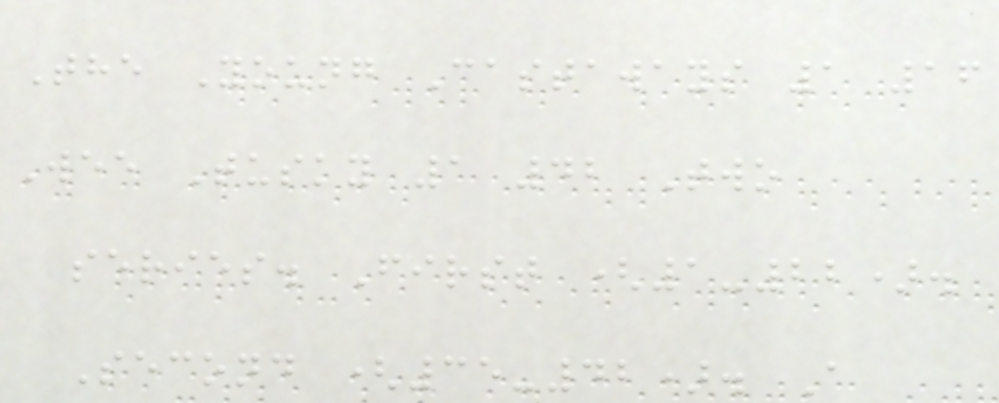The Young Castaways 1 16
Wee Tusky 1 42 Two
series. First (1-22).
Second (35-42). A
